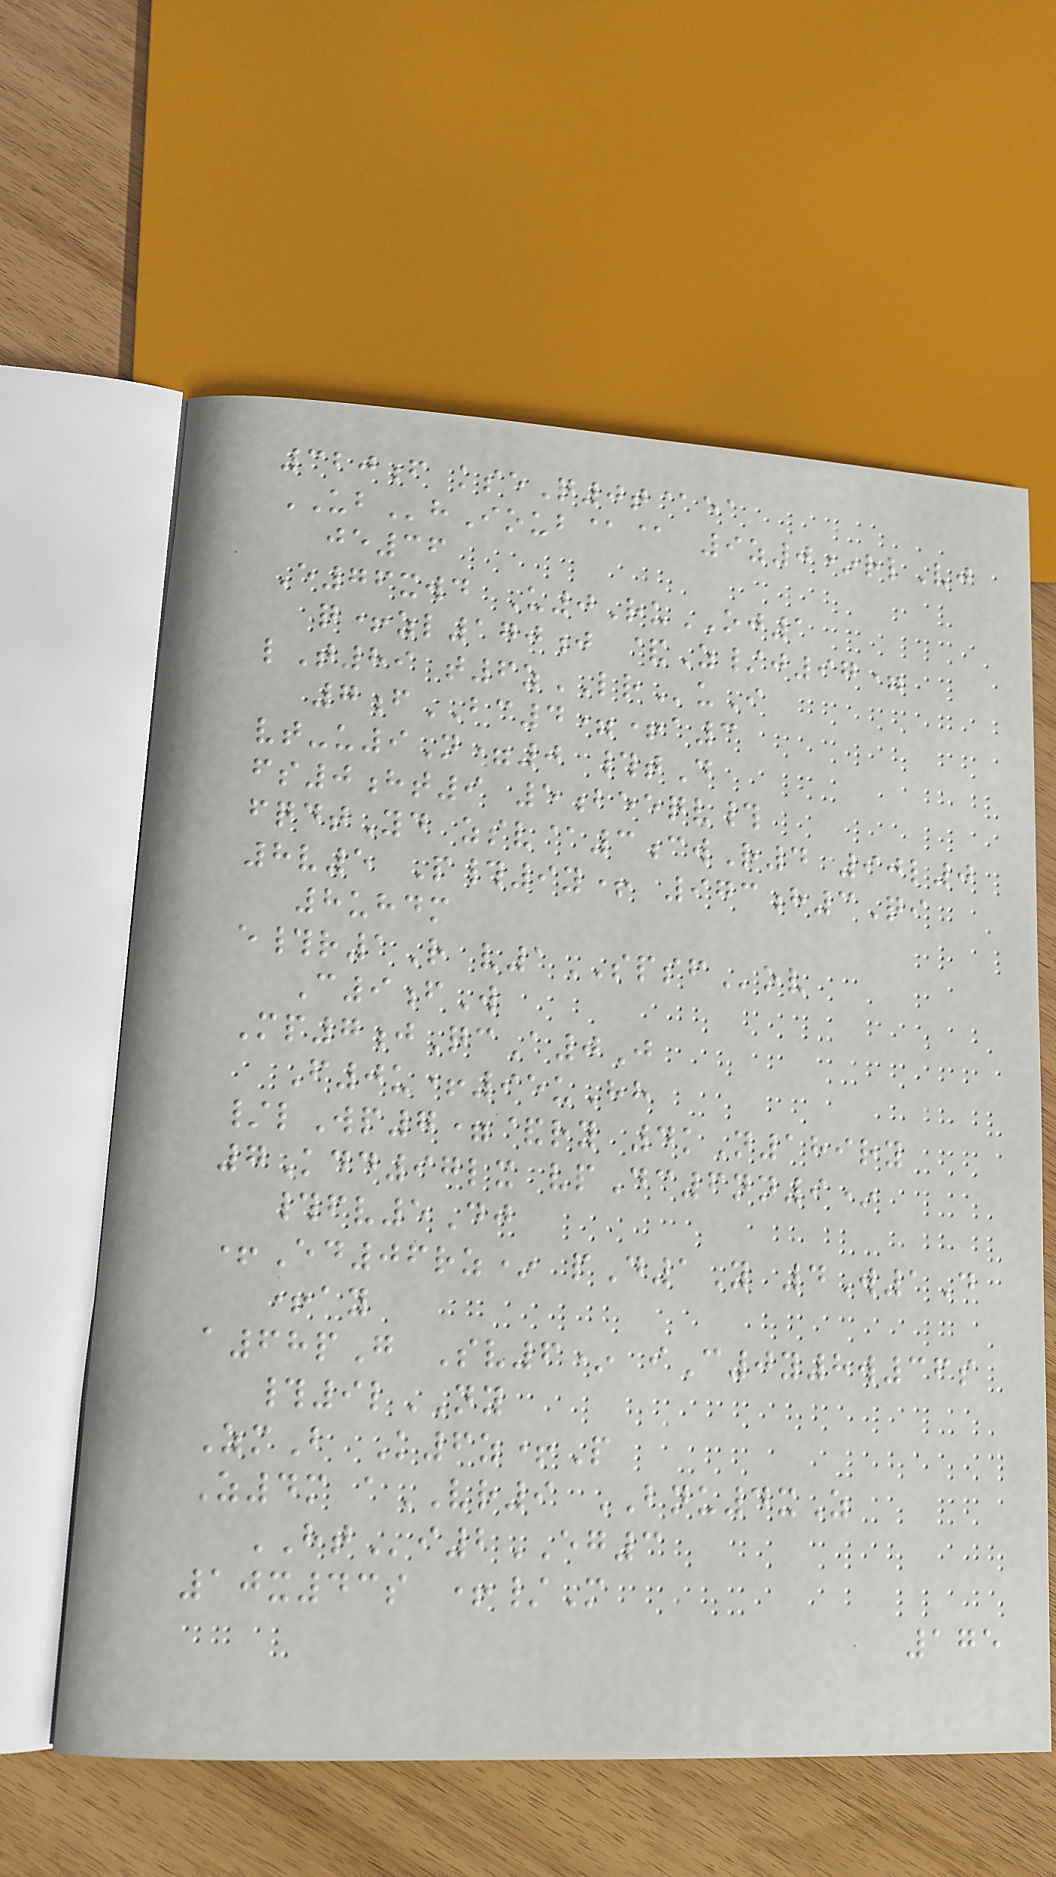320f kseQ0t@ea
UBhIoub@@ 9z0*rlVj
je36
E76xwd U0RuOJ1
q+zl170j &Z/j97=
lT89 t6zLRuI
7fBC4=+a3
vt-u9N=0 #tD
fs0ht9 5beeqv#
fqdtYd zsv@3cwR4 90l0
8v5 P#9y+ 973h3Qi
8uhdm
e#r1R v1SPSFov
C9fW
Mp7jQcA0J
F0u+95uHh
/lWp7=&ry 4kN189ry
7Kdd97lx vpDc6nn9*
#fv5Dj
+Ed06rz* pD1Y 4W1D
+ay
a68pG Sv6* iC0y8w36s
#9lNY
ZmB K6z+P
Z4m aVR9 BNU4xZ
HTi2EG3
10x43s +/M
175
